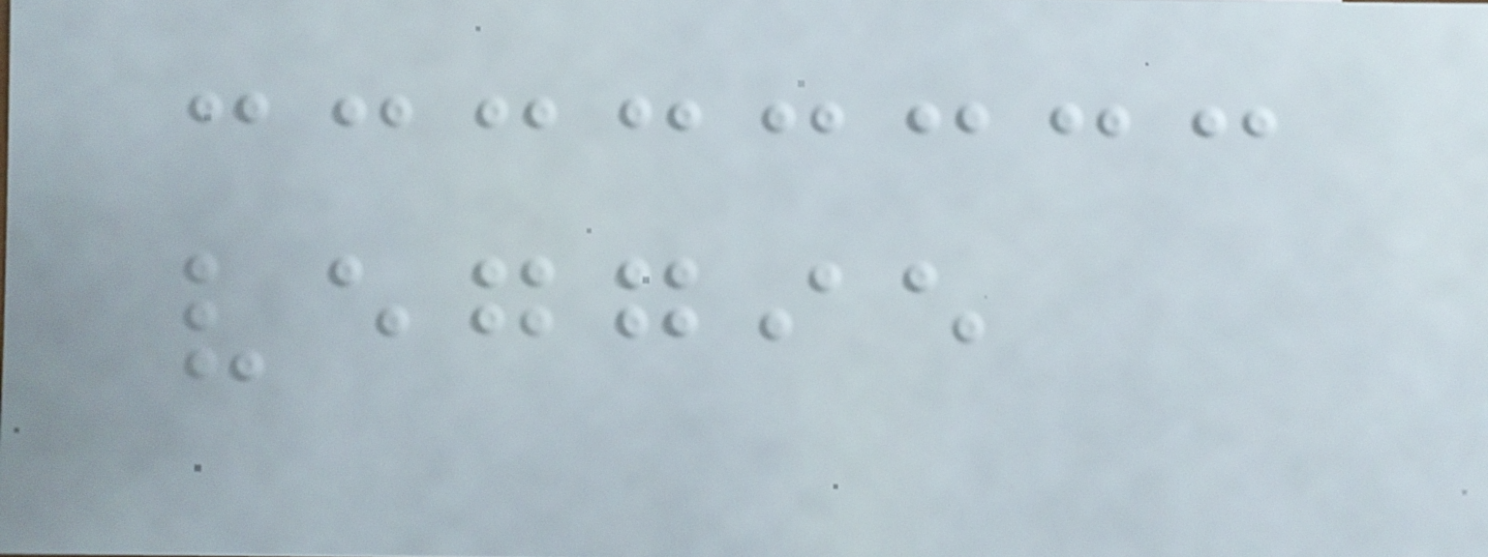veggie
